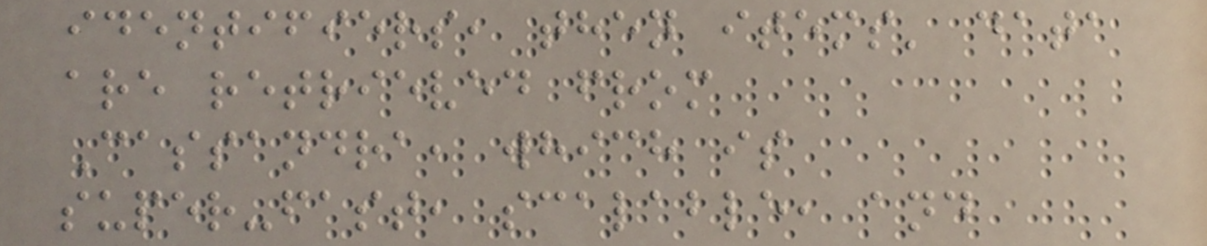identifiers, then items' data
are retrieved from
Cassandra, which is
super-fast, scalable, and
